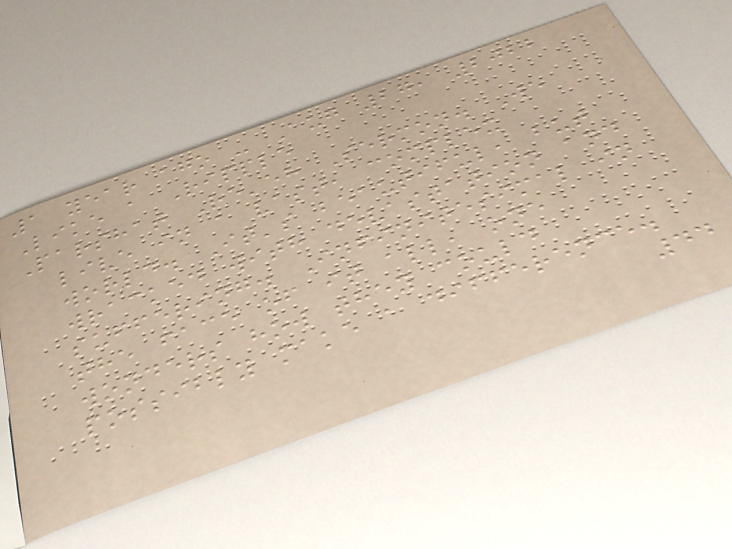1 year ago - Aug 27, 2022
Like a Ripple
Parshat Re'eh Sermon. We
live in a vast, complex
world. It's beautiful, but
wracked with devastation and
suffering. Infinitesimal in
the face of it all, one
wonders how they could
possibly make a difference.
44
